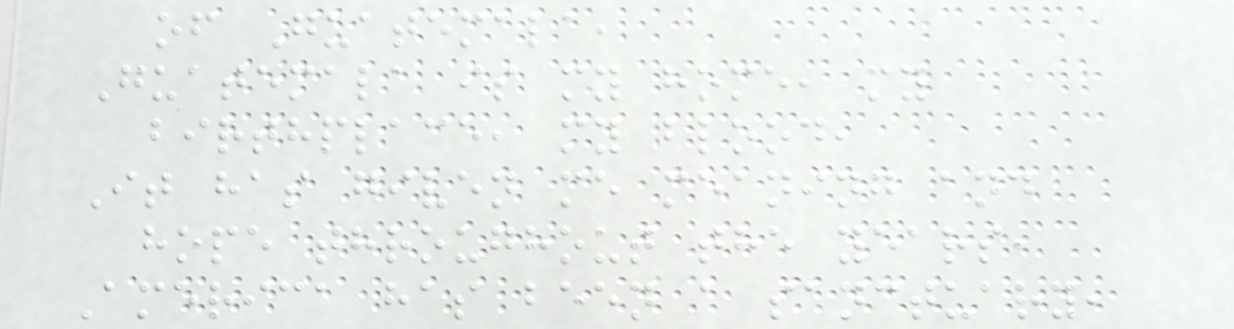of Guatemala,
Guatemala is my home, my
birthplace, my blood,
It has given me meaning and
hope throughout the years,
America has been a sanctuary,
